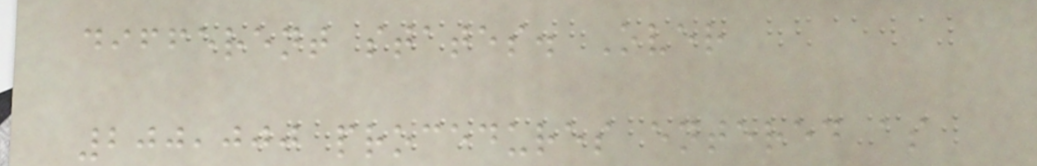different states. Over
200,000 procedures entered as
